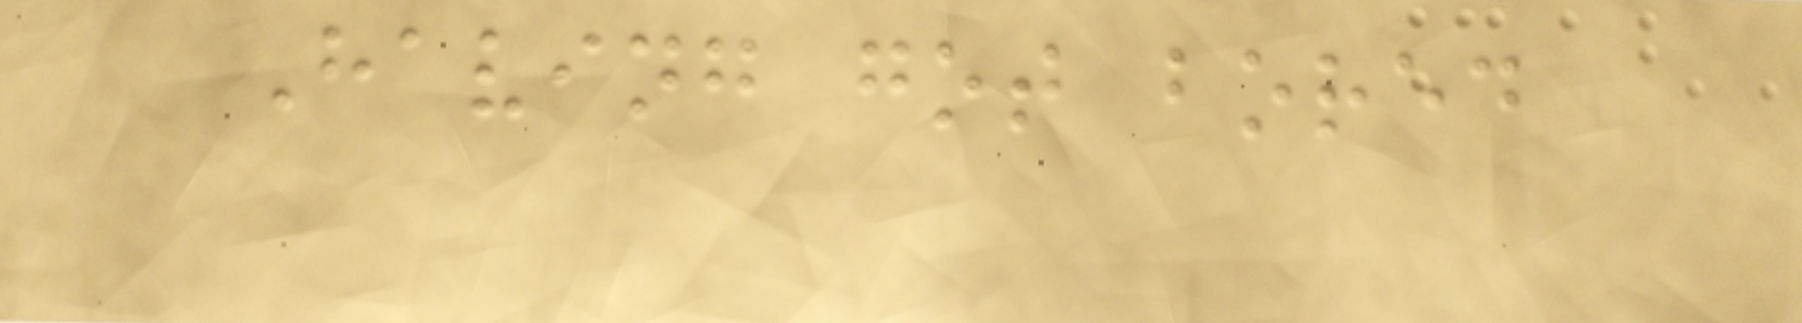Having got bored
